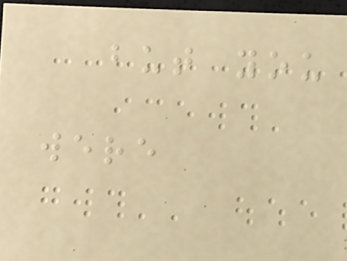but you
were
